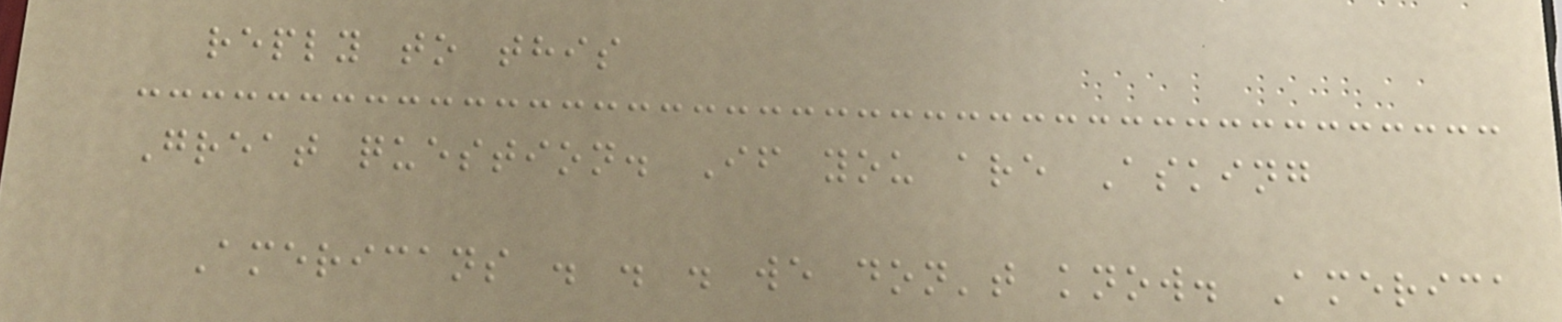reply to this
Great question. If you are Asking
Americans . . . we don't know. America
